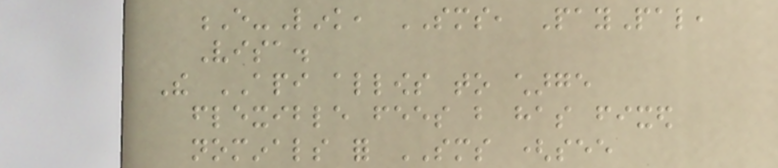E-Link, SMS, PayPal,
Visa.
The API allows to charge
flexible fees but has fixed
nominals for SMS (see
